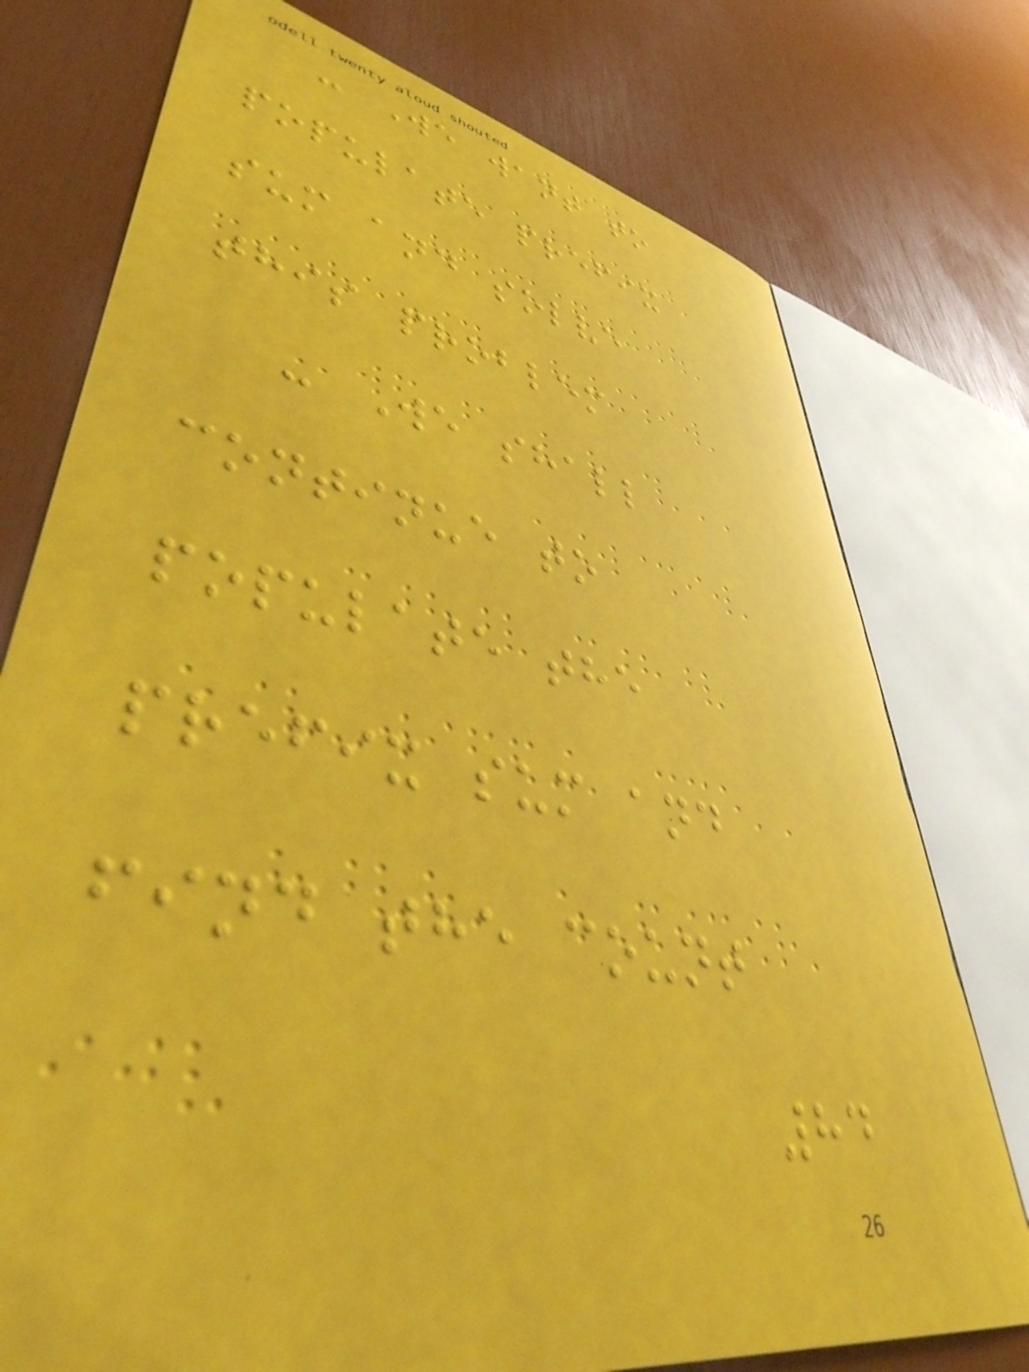- We want to
populate prefix
sum and solve
this problem
- We shall
continue to
populate the
prefix sum and
find the count
84
